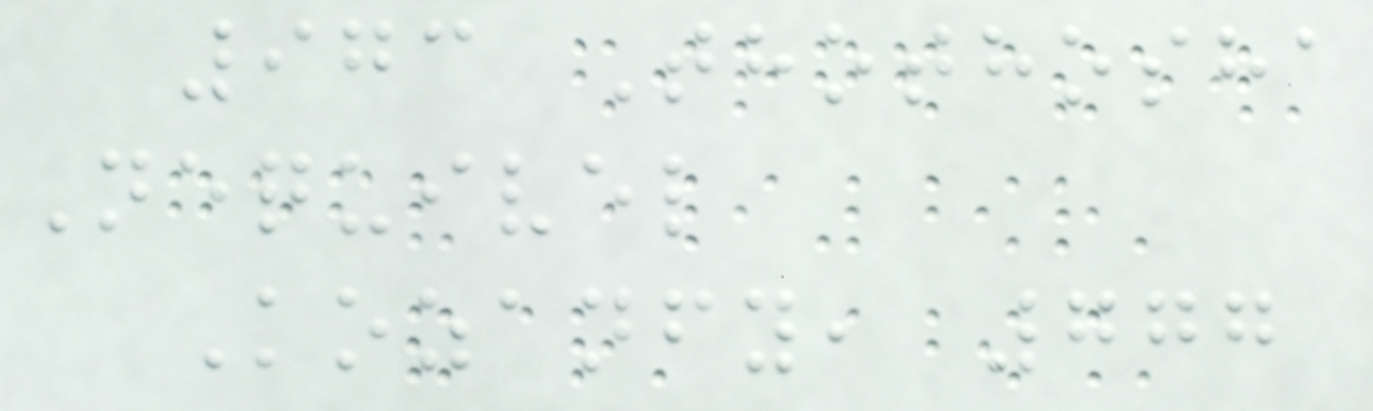973 Thothosha
Nequivel
Kozanfy, 777
